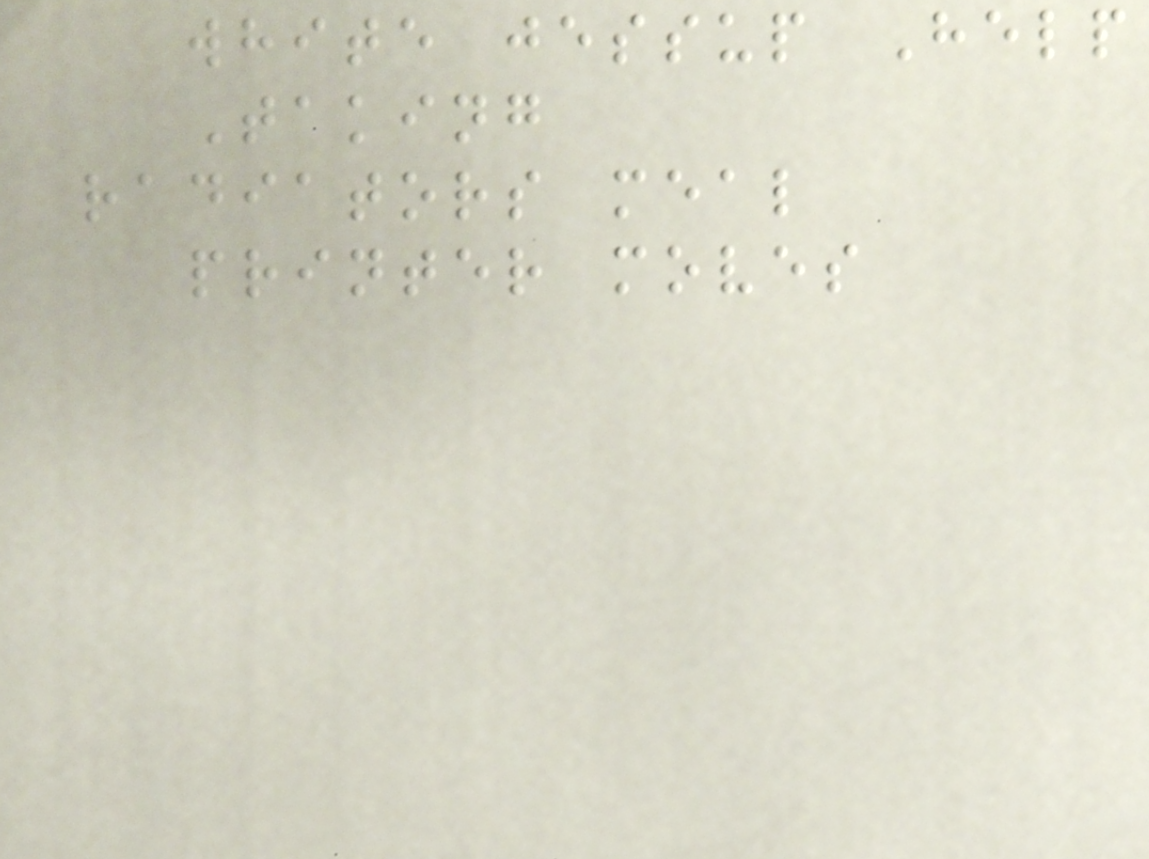white jessup Help
Taking
radiators meal
printer moves
